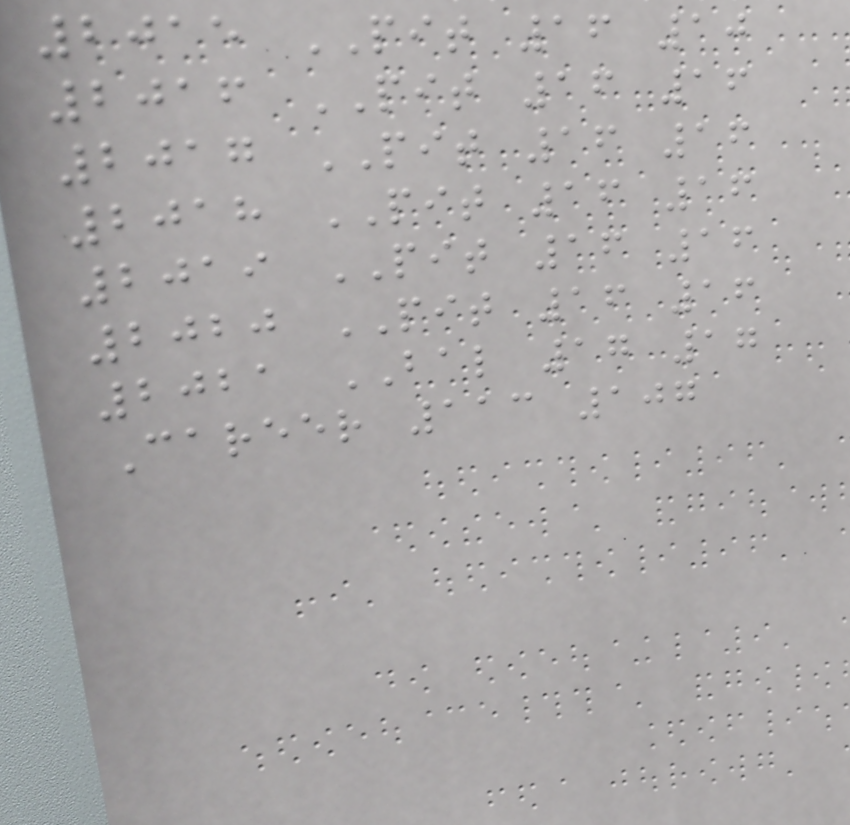2015 PIT 16 10
2016 PIT 16 16
2017 PIT 16 16
2018 PIT 16 16
2019 PIT 16 16
2020 PIT 16 16
2021 BAL 17 17
Career 113 107
